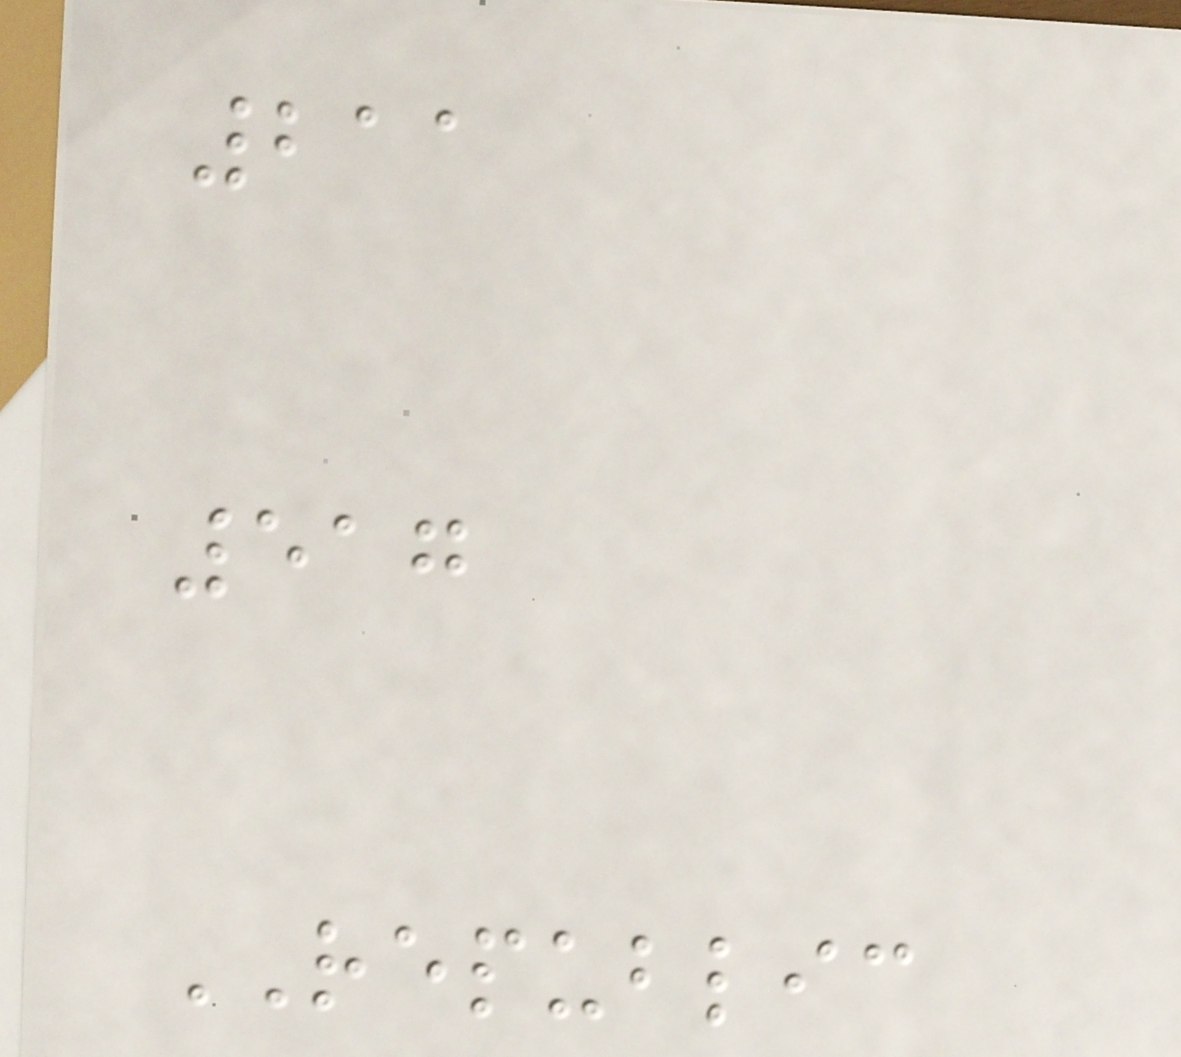211
517
REPUBLIC
